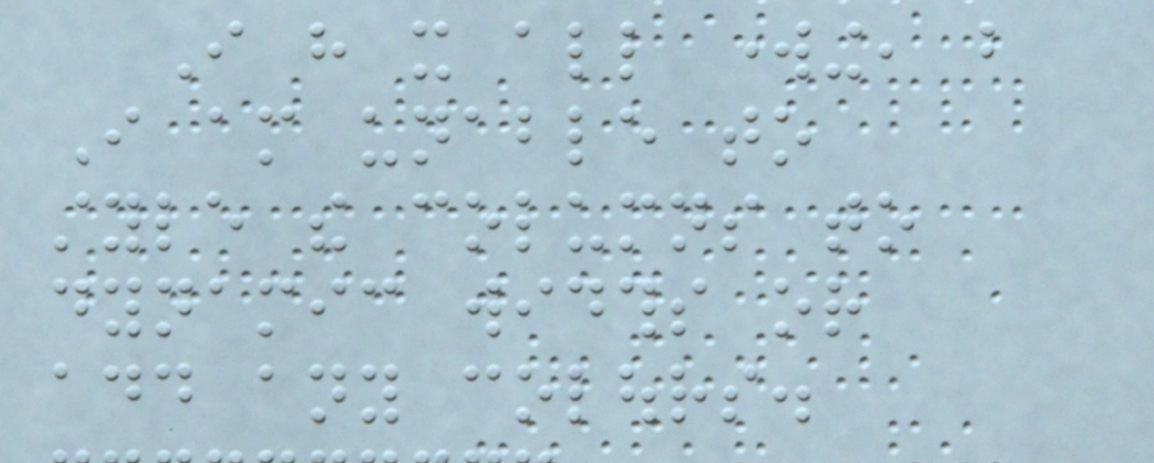I have it all working, but
I am unable to
style the columns to
dynamic widths or
add any colours.
